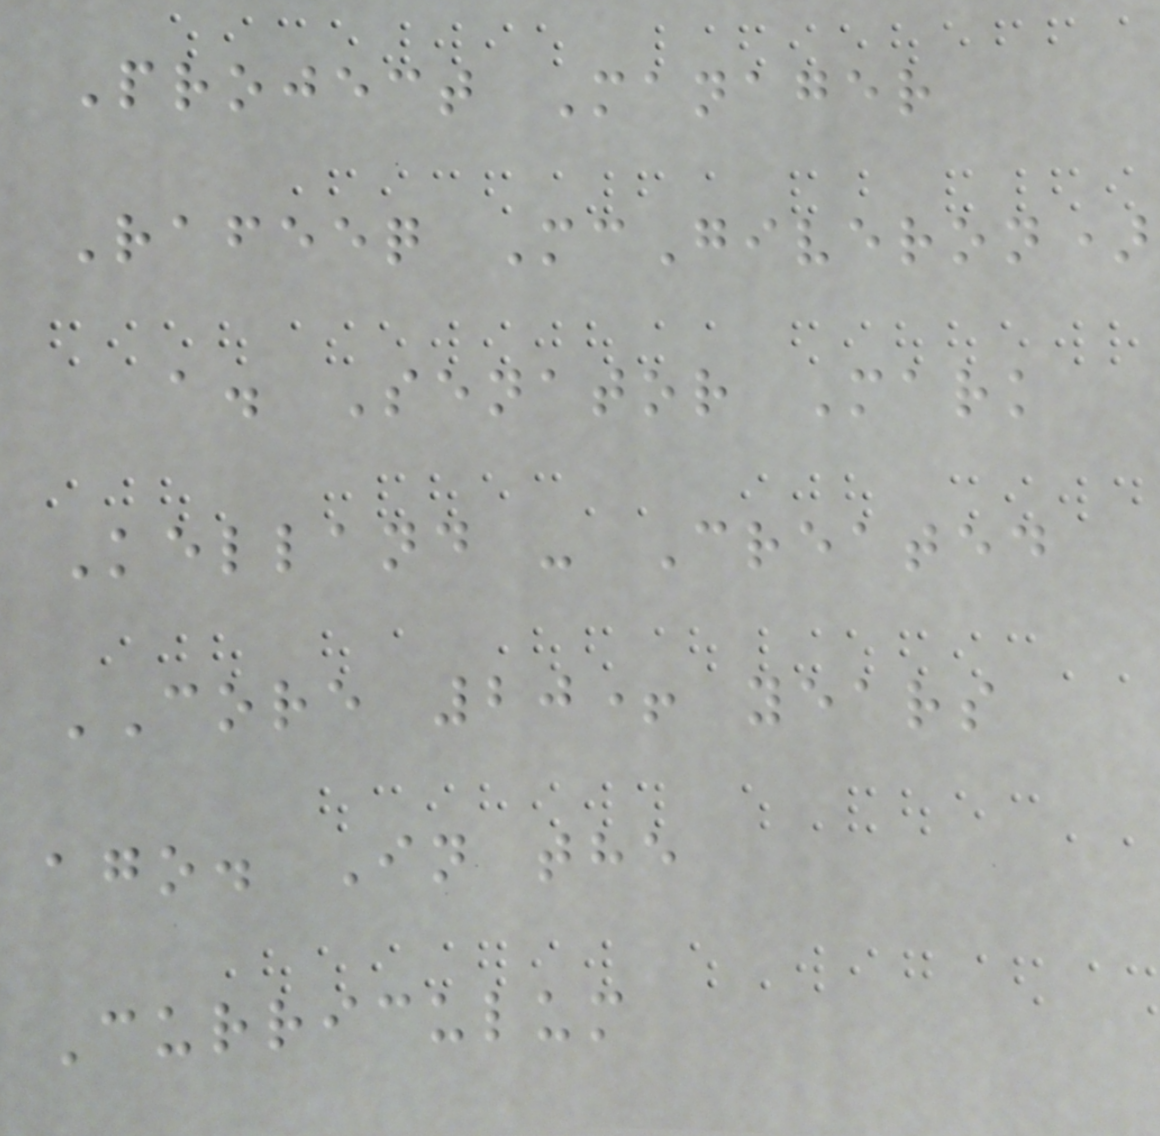Project Manager
Rafeeq McGiveron)
a. Senator Mark
Kelland - Created
CORE 20+ years
ago. In the
Curriculum
